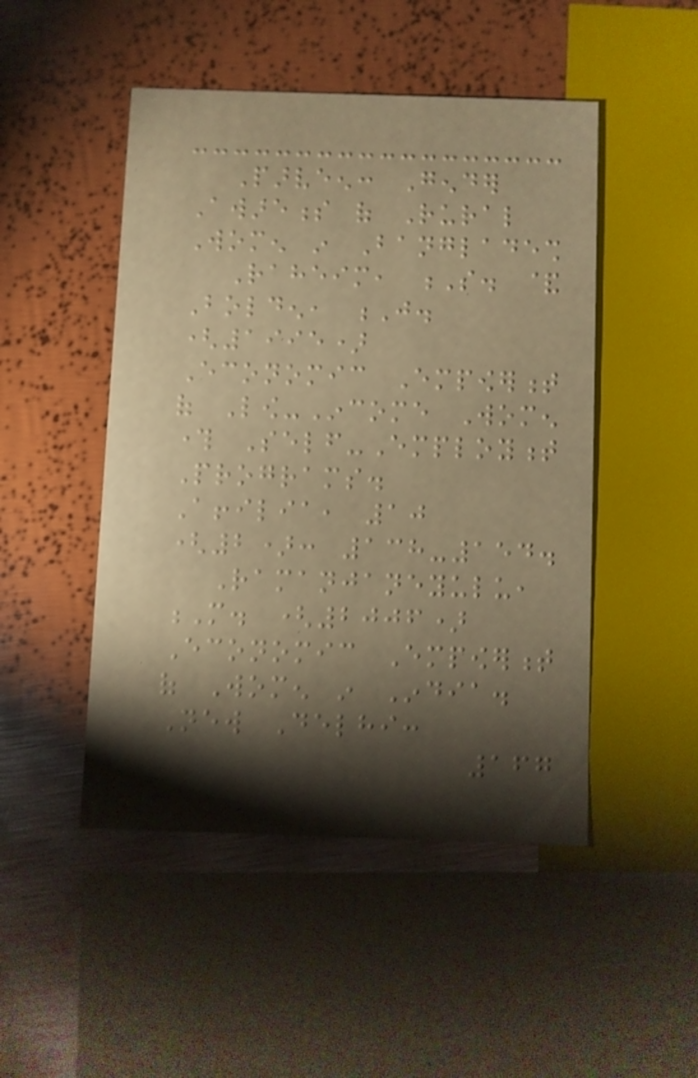Parveen: Gender
Awareness of Rural
Women in Bangladesh
Raheim, S. &
Bolden, J.
(1995)
Economic Empowerment
of Low-Income Women
through Self-Employment
Programs.
Affilia, 10
(2): 138-154.
Ramanjaneyulu,
M. (2006)
Economic Empowerment
of Women in India.
New Delhi:
167
